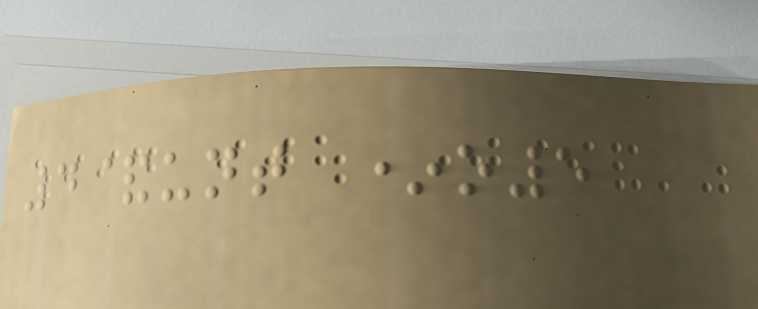4&unt *o5
